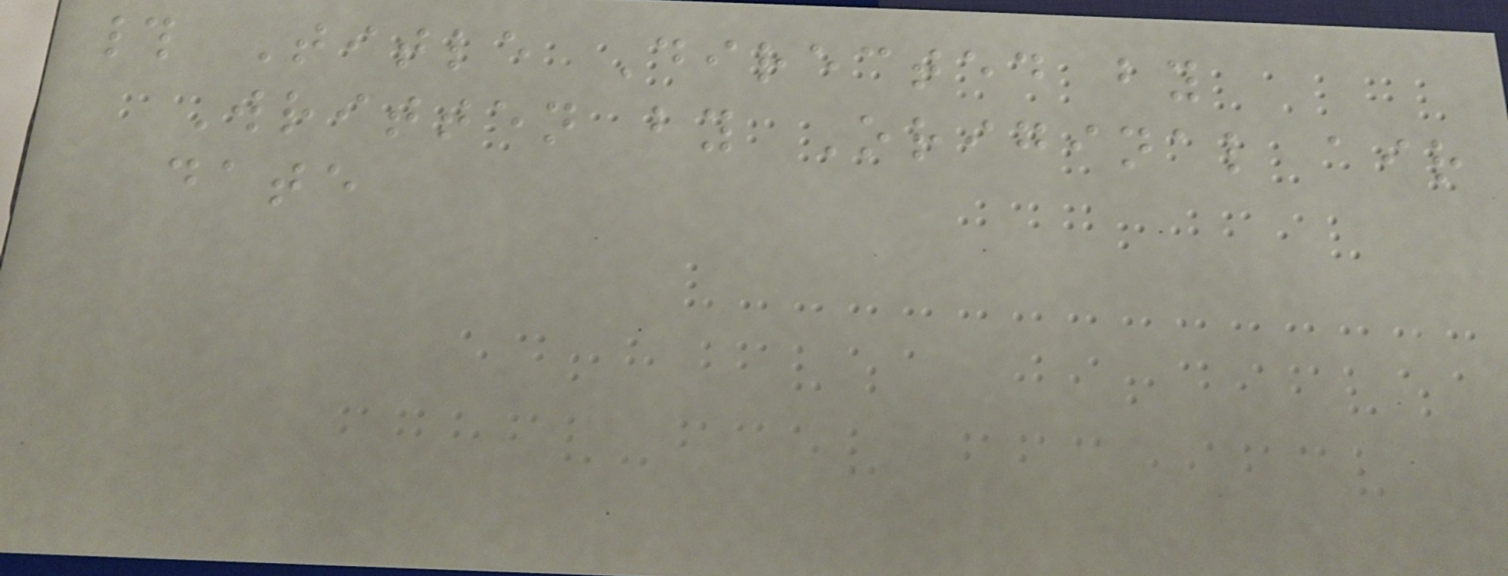# Title Directed by
Written by Original air
date
